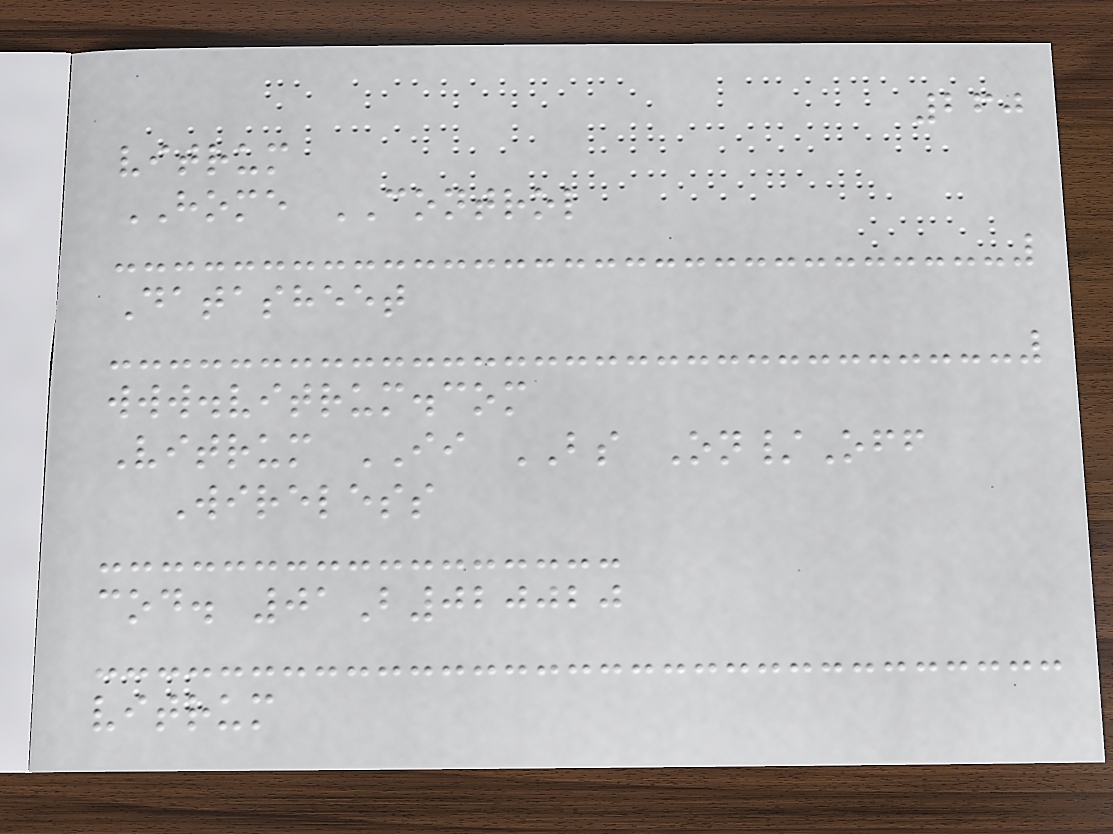260
vitrum
HOME CONTROL
Datasheet
www.vitrum.com
Vitrum II BS On/Off
Wireless
cod. 01B020020
vitrum
